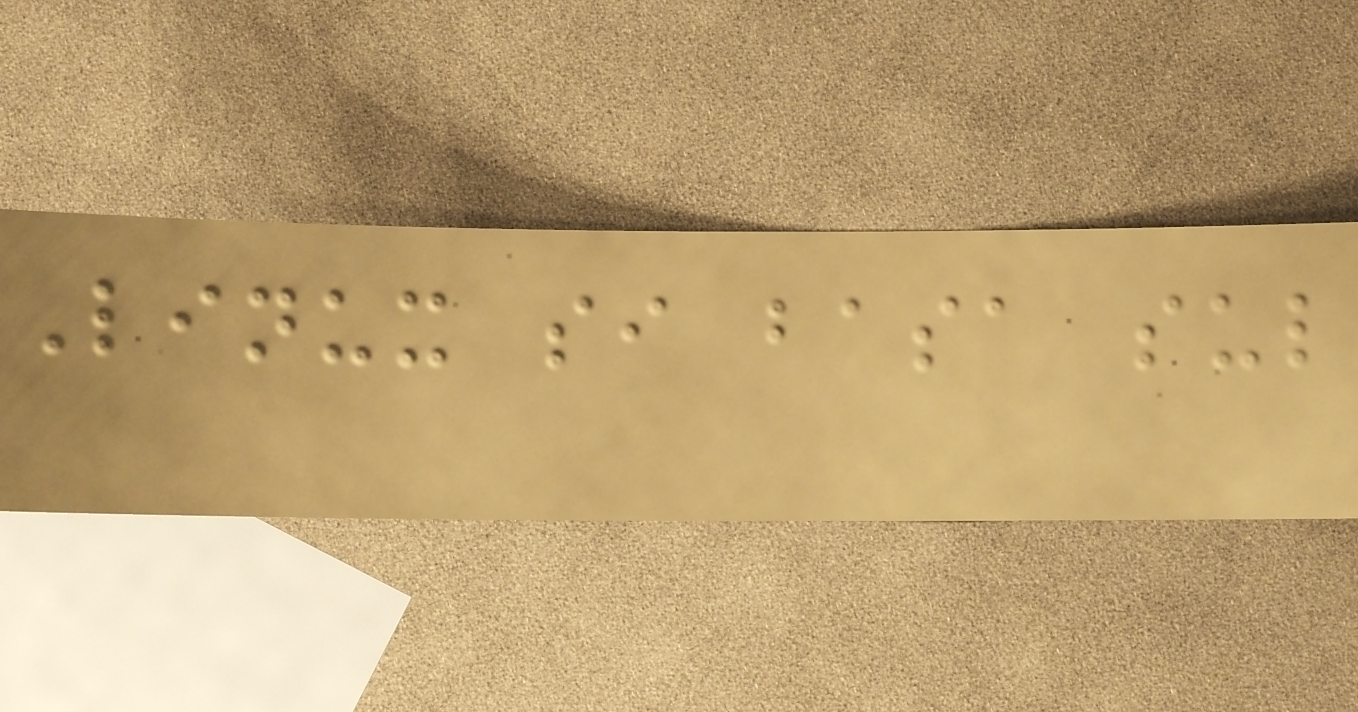Linux si basa sul
